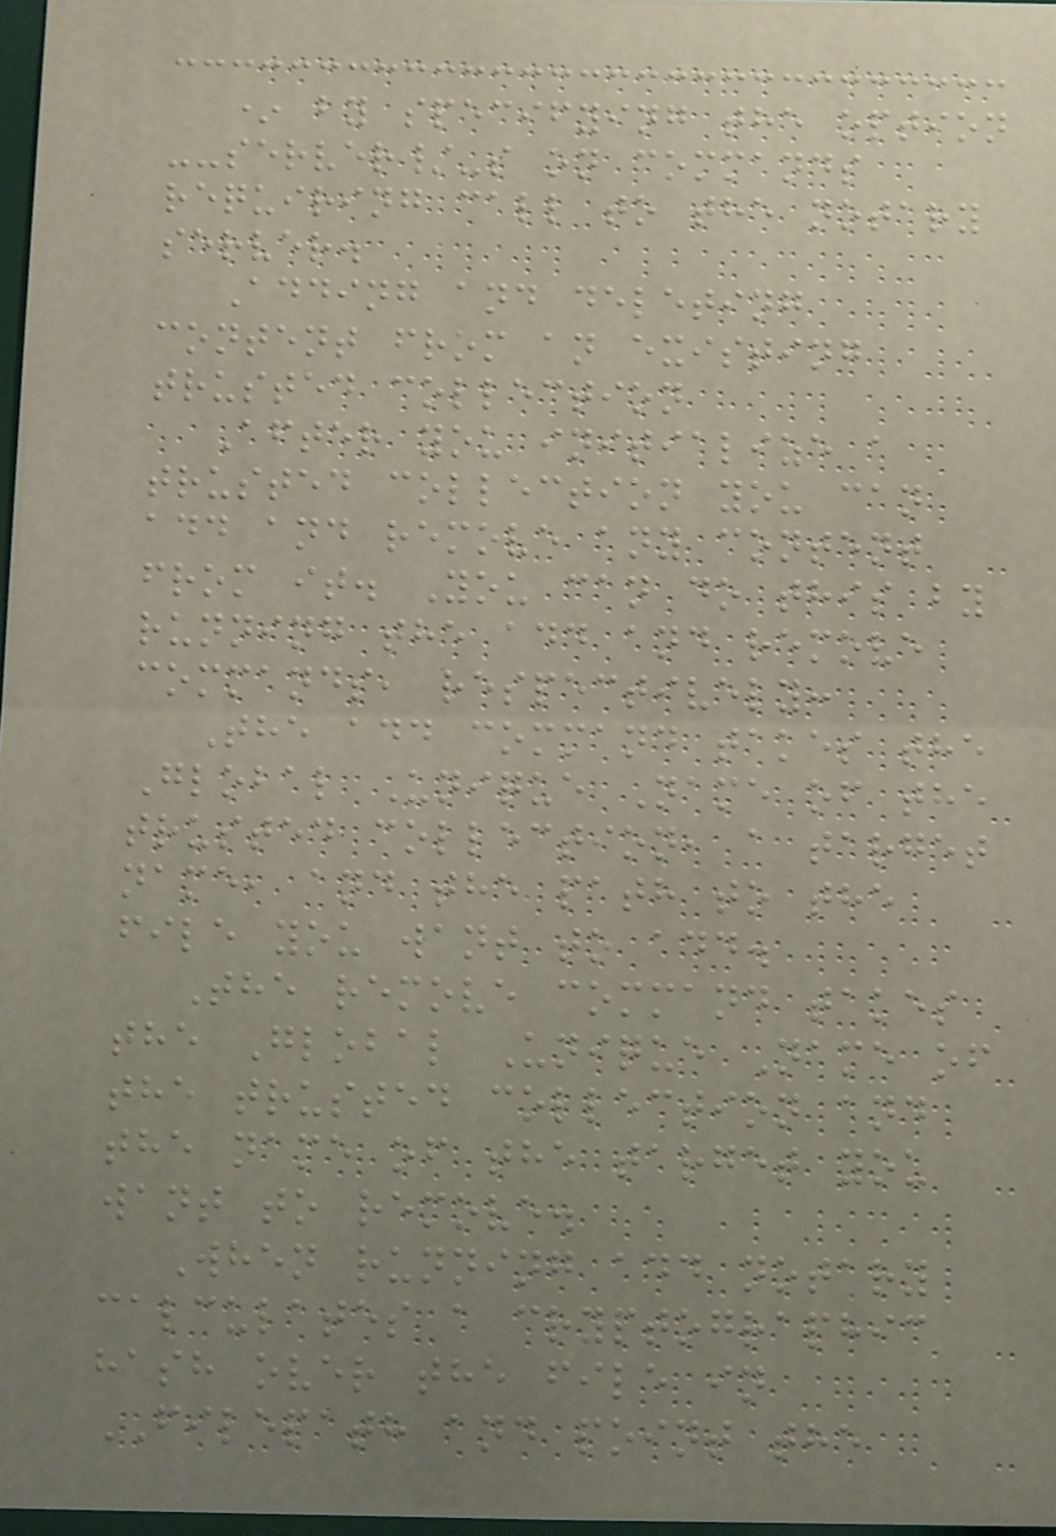* by specifying the option
--server/-s on commands
requiring call to the notary
server.
Adding and deleting
content from an existing
trusted collection
After you initialize a
trusted collection you can
add and remove any content
from it. You can do this by
running the add and remove
commands, respectively:
The add command takes the
Global Unique Name of the
trusted collection, a target
name, and the path to the
file you want to add.
The remove command takes
the Global Unique Name of
the trusted collection and
the name of the target you
want to remove.
When running add notary
calculates a cryptographic
hash over the file in
FILEPATH and point the
